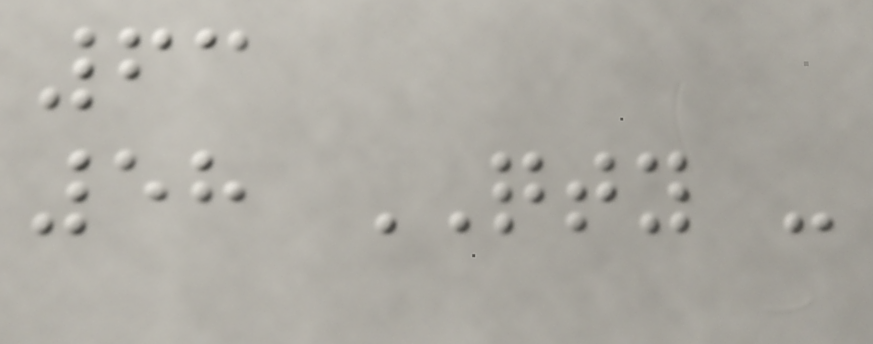63
58 QTY -
